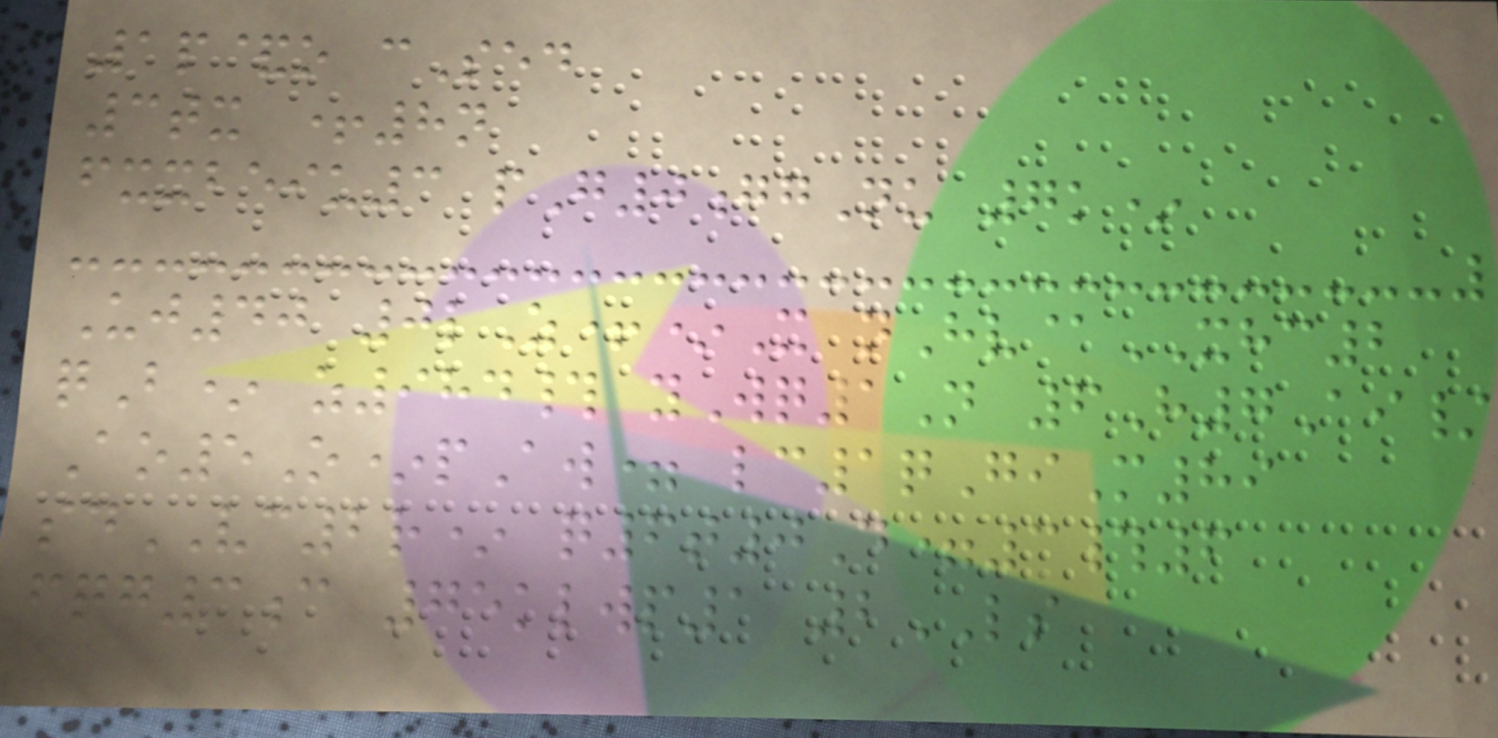1p&o cSed
3tx +8n
fxxbeiu3 pG0ggNu 7k*
Uj40 0lZ+*X nHv@XHC2
qB* z984# yWq1N 6H7Ai/
Ao5O*pAw= lc1qGiM89
sdVC2r* q6t0D=3#6
fqg3c 75klwp1 2LS
